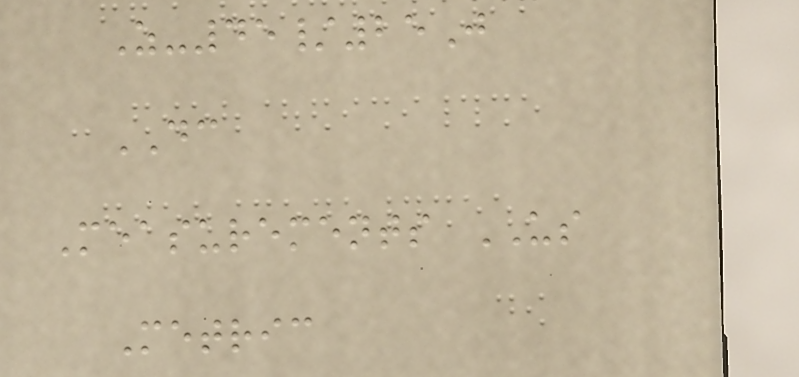Z-45/25J
DC
Measurements US
Metric
